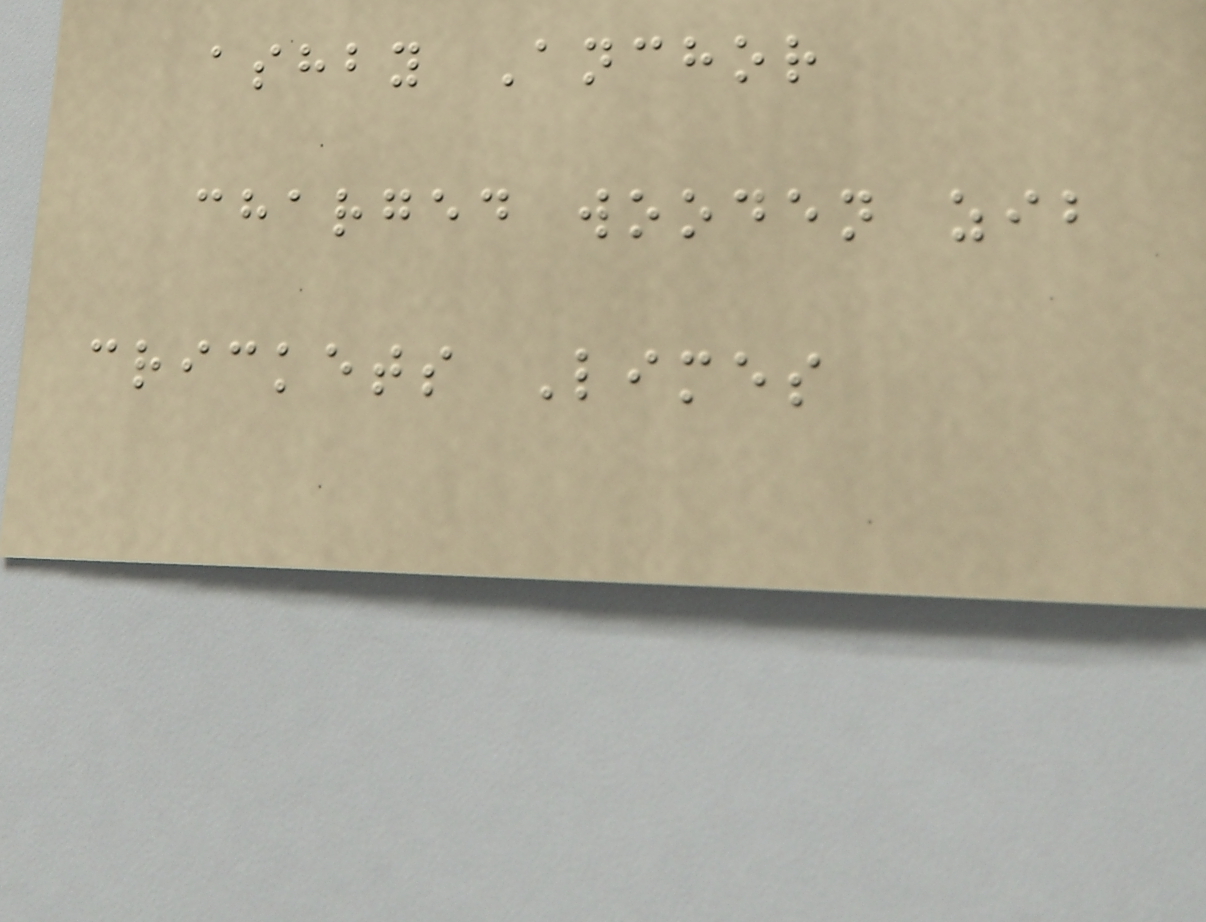ashby Anchor
charged wooden zib
crickets Limes
